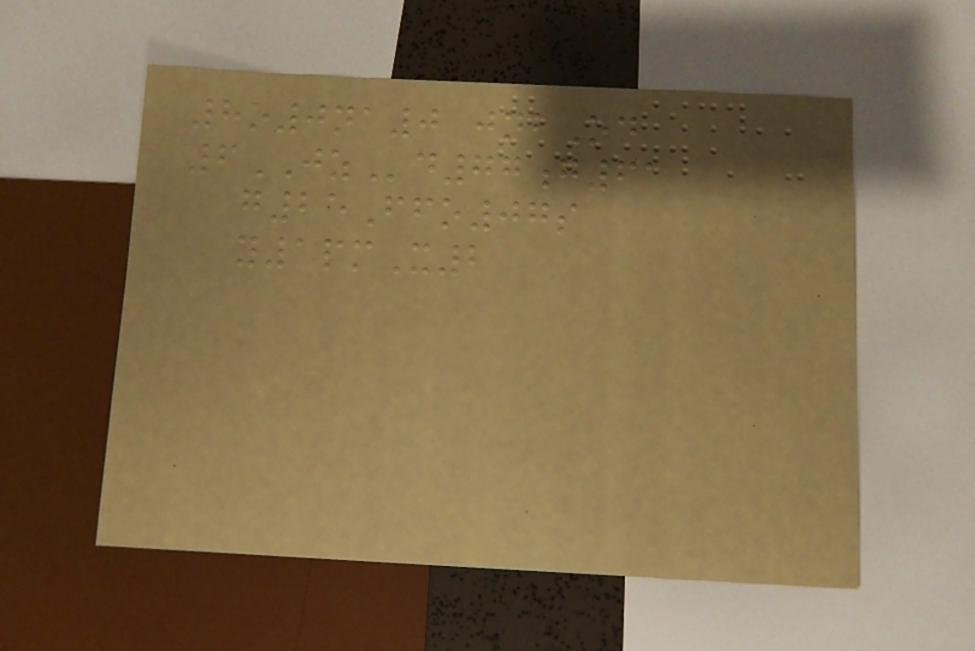8o0na0 jnbOd
6JZd77g61
g25Ffo07s
y1pmX2
